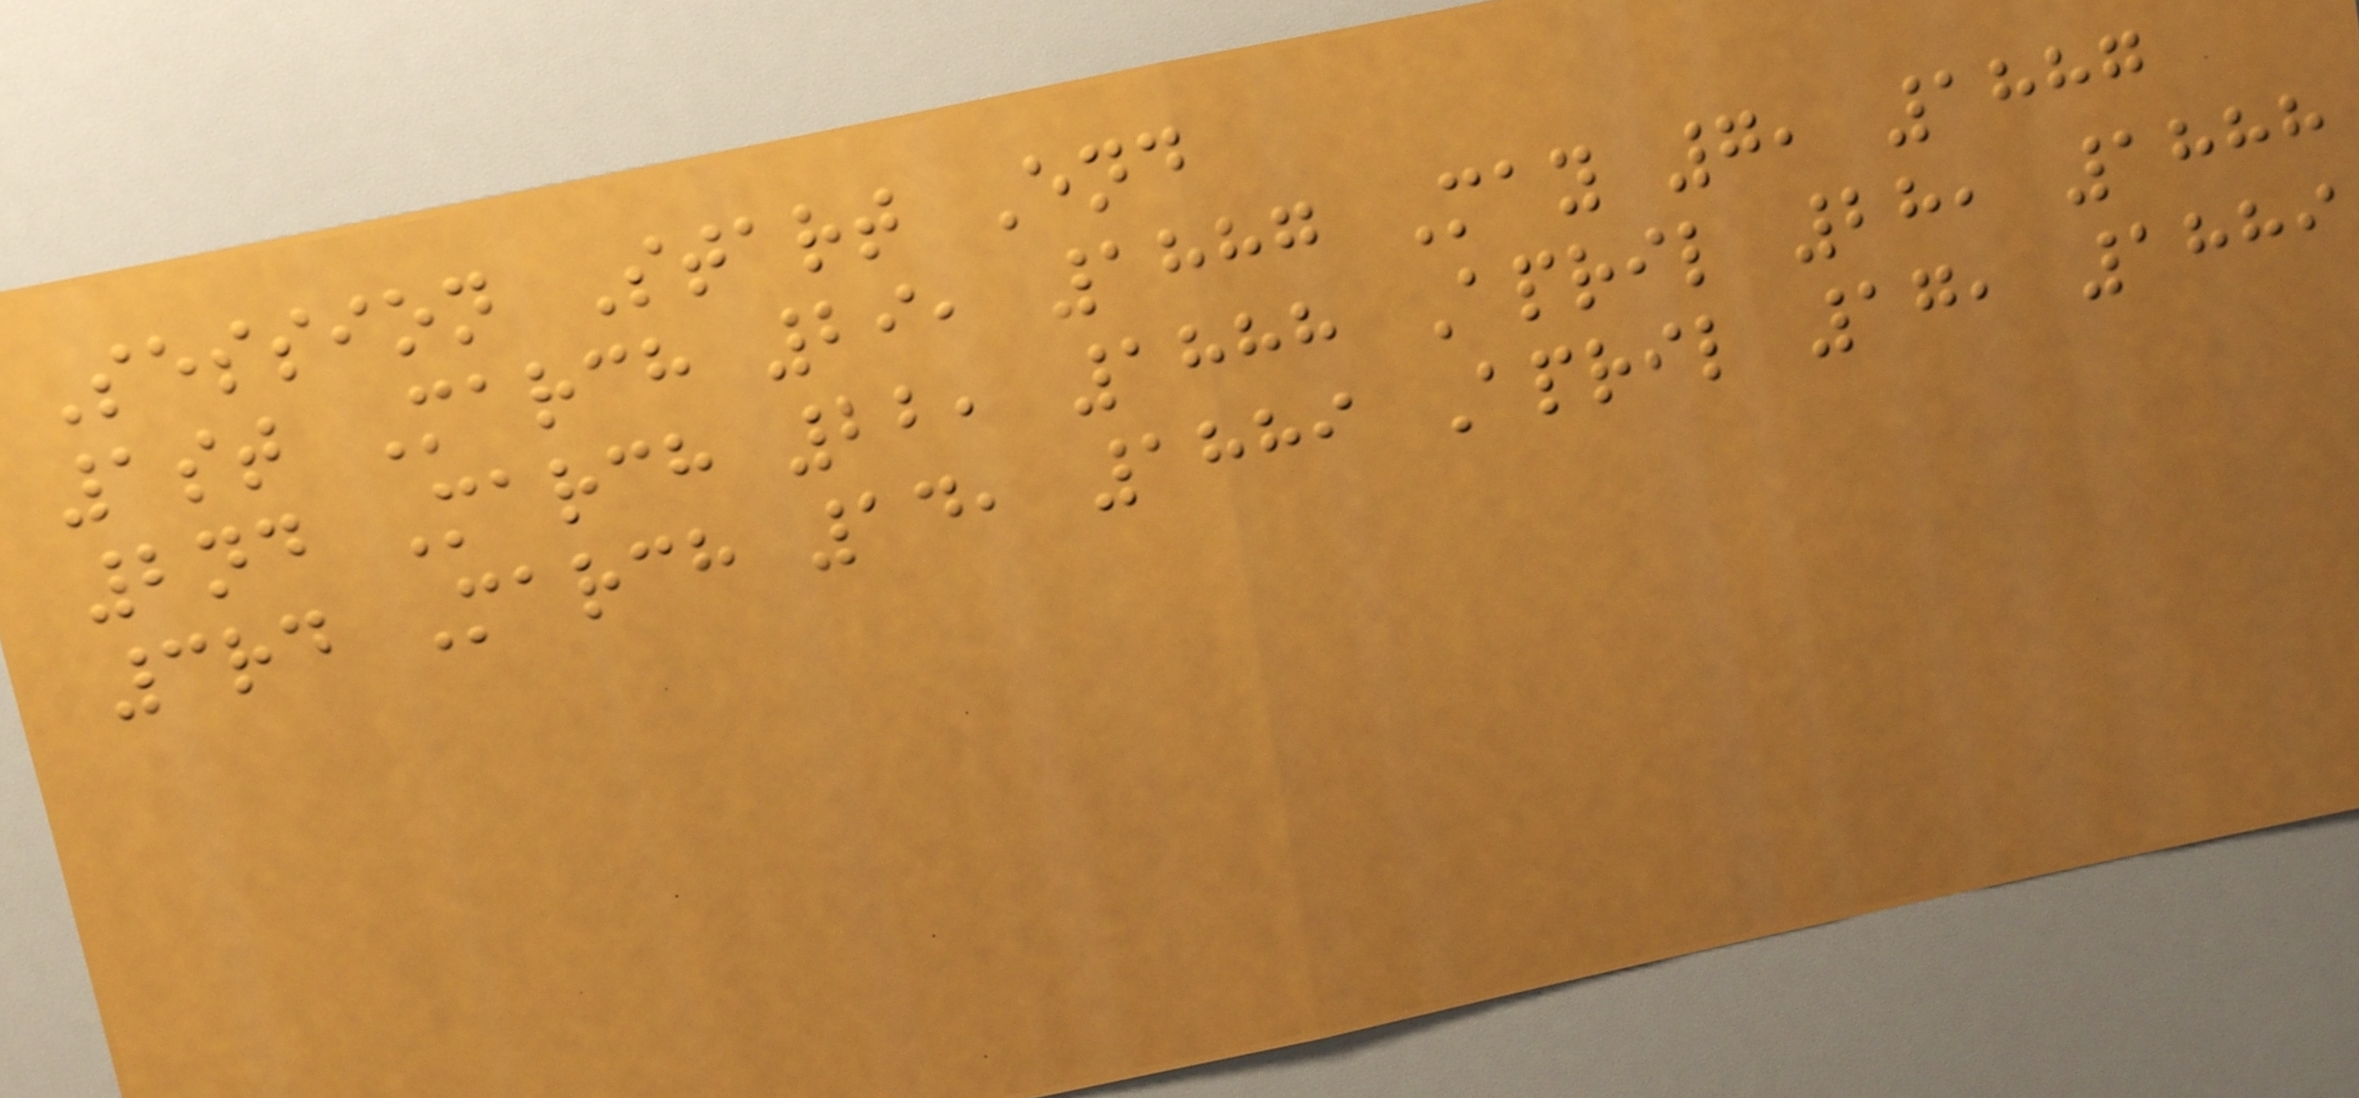Session Start End
1st March 29, 1887 May 7, 1887
2nd March 22, 1888 April 28, 1888
3rd March 14, 1889 April 17, 1889
